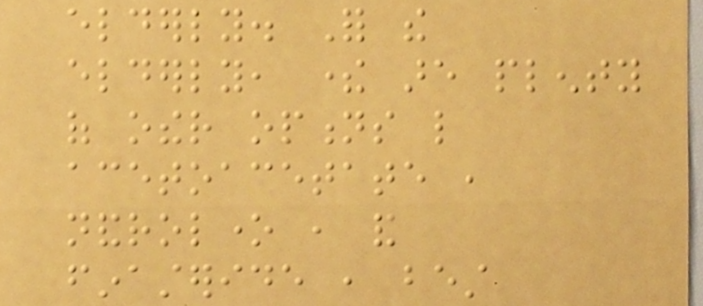elderly. For the
elderly, there are plenty
of other options like
acetoacetate ,
nandrolone , and
finasteride , best
